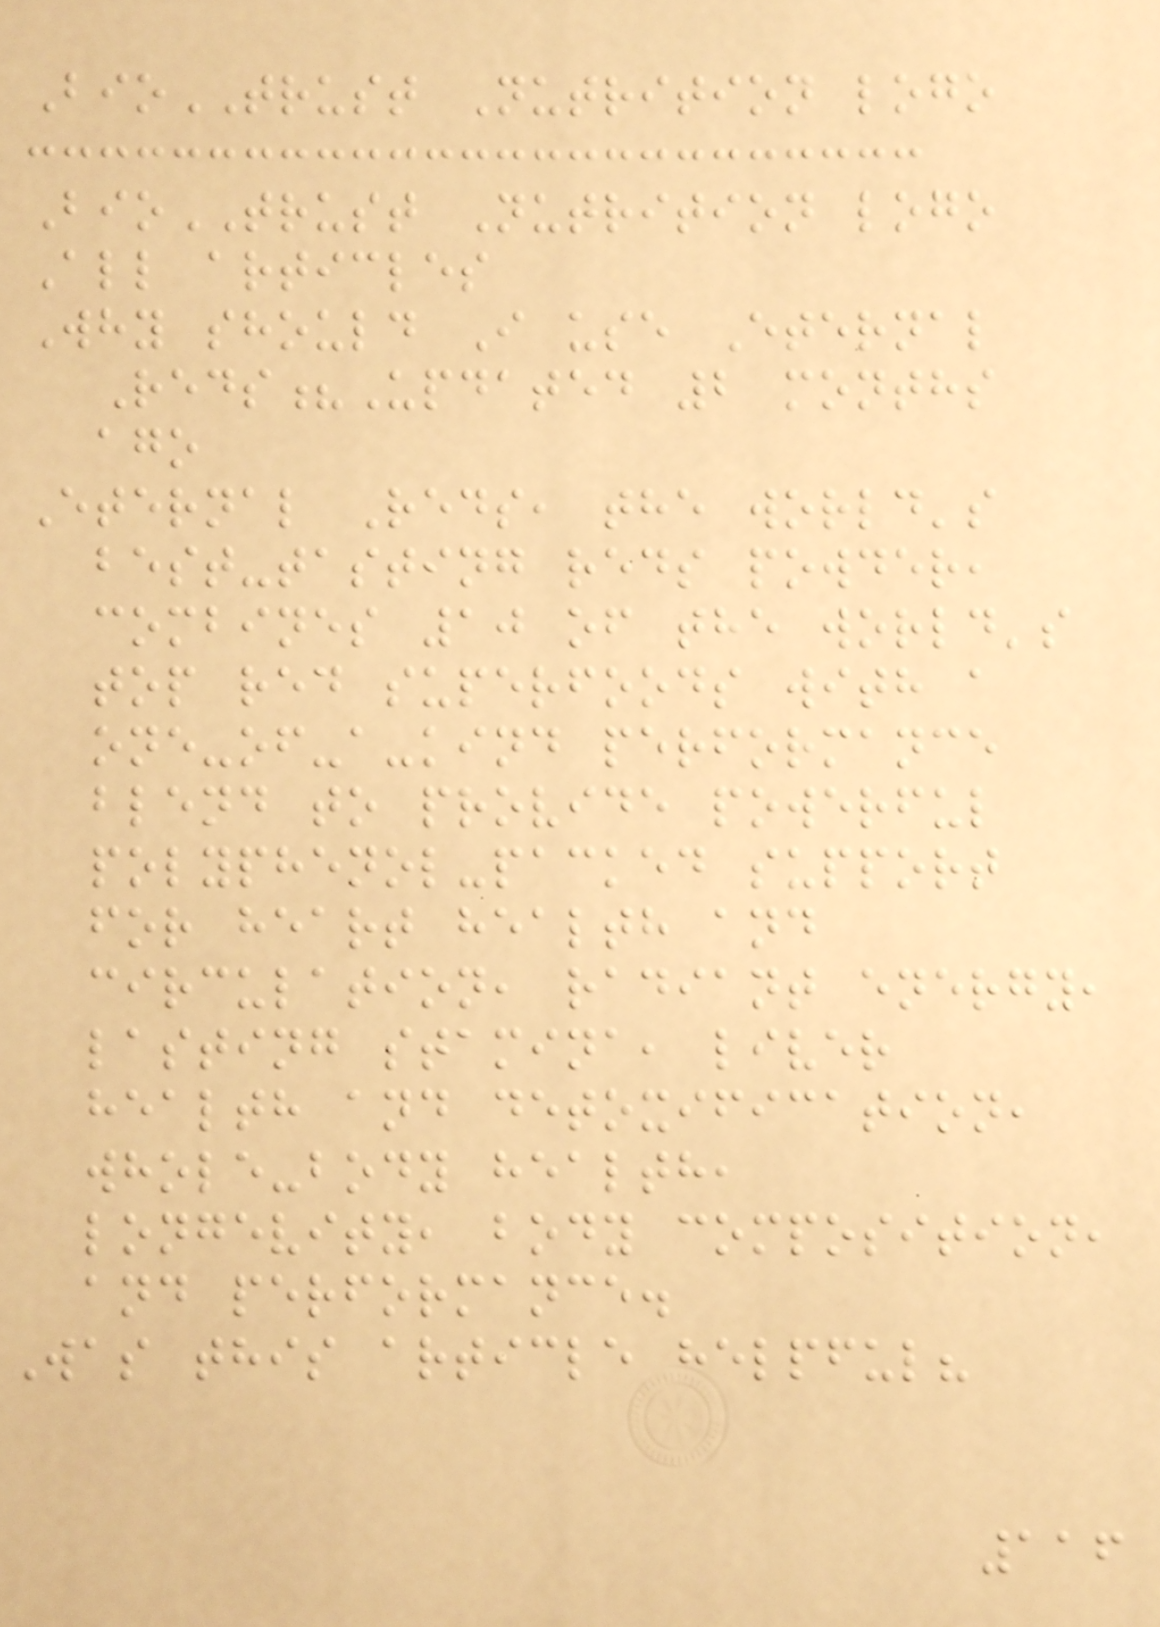BioTRUST Nutrition logo
BioTRUST Nutrition logo
All articles
Why should I use Eternal
Reds?Updated 2 months
ago
Eternal Reds, the world's
best-tasting reds powder,
combines 10 of the world's
top red superfoods with a
one-of-a-kind performance
blend to provide powerful
polyphenol-packed support
for heart health and
circulation, radiant energy,
lasting stamina, liver
health and detoxification,
whole-body health,
longevity, body composition,
and performance.
Was this article helpful?
116
